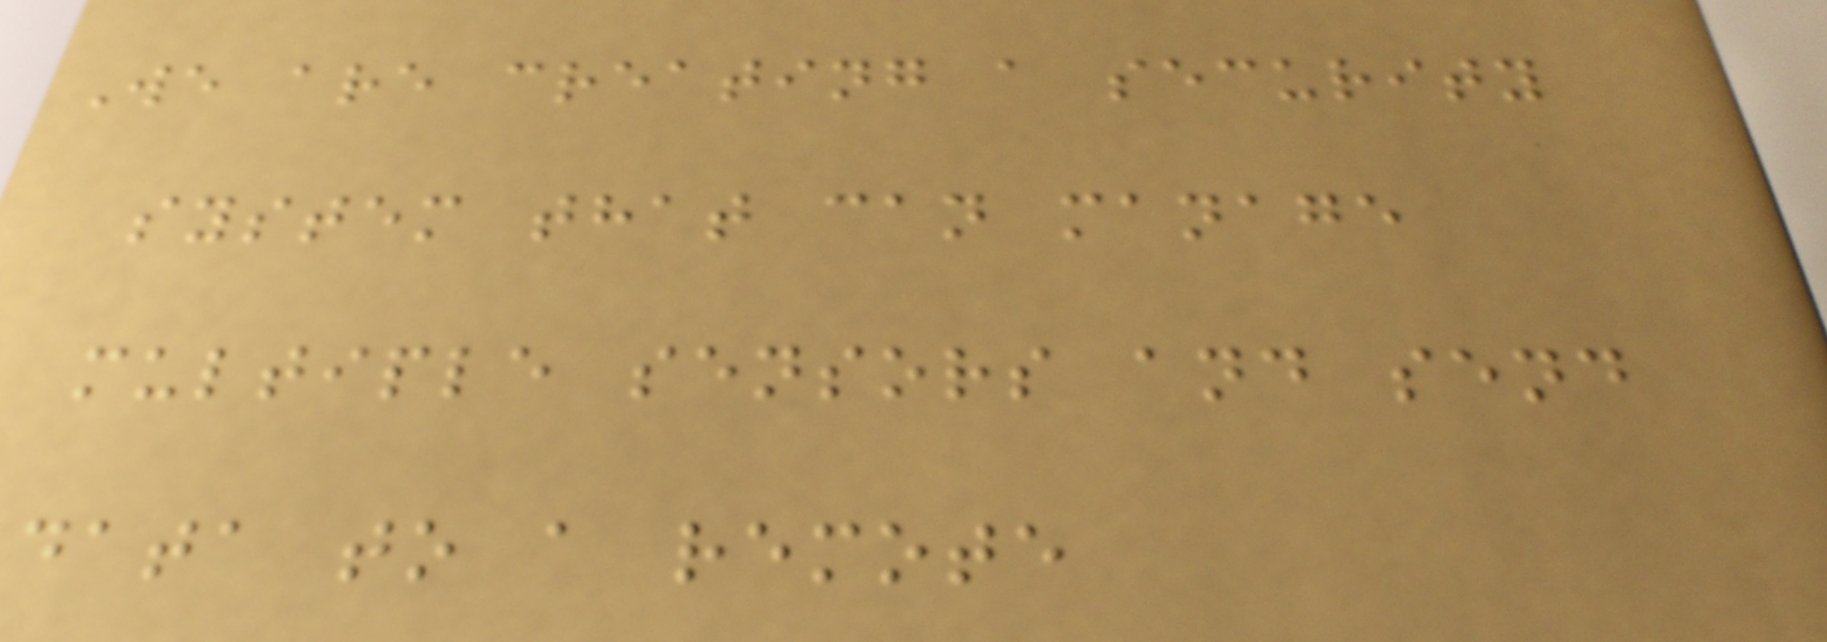We are creating a security
system that can manage
multiple sensors and send
data to a remote
